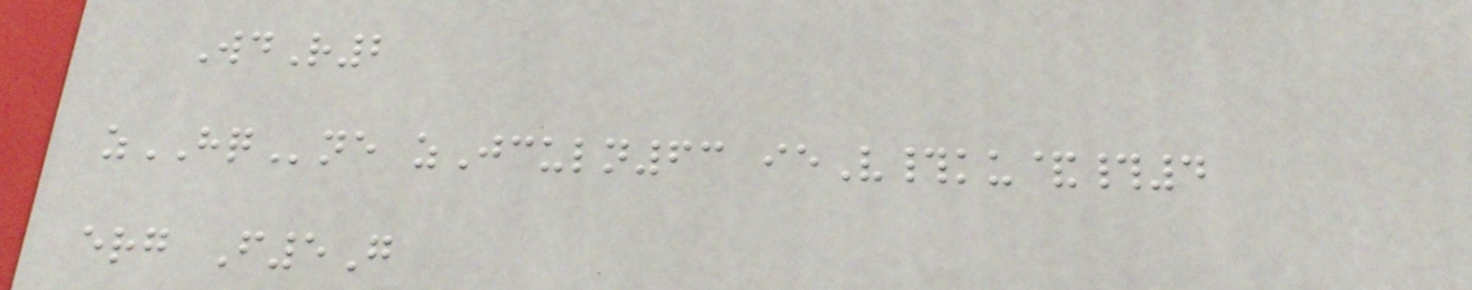WdR2
zHQne zJculn63 ieV#ku&#4
erg F5G
